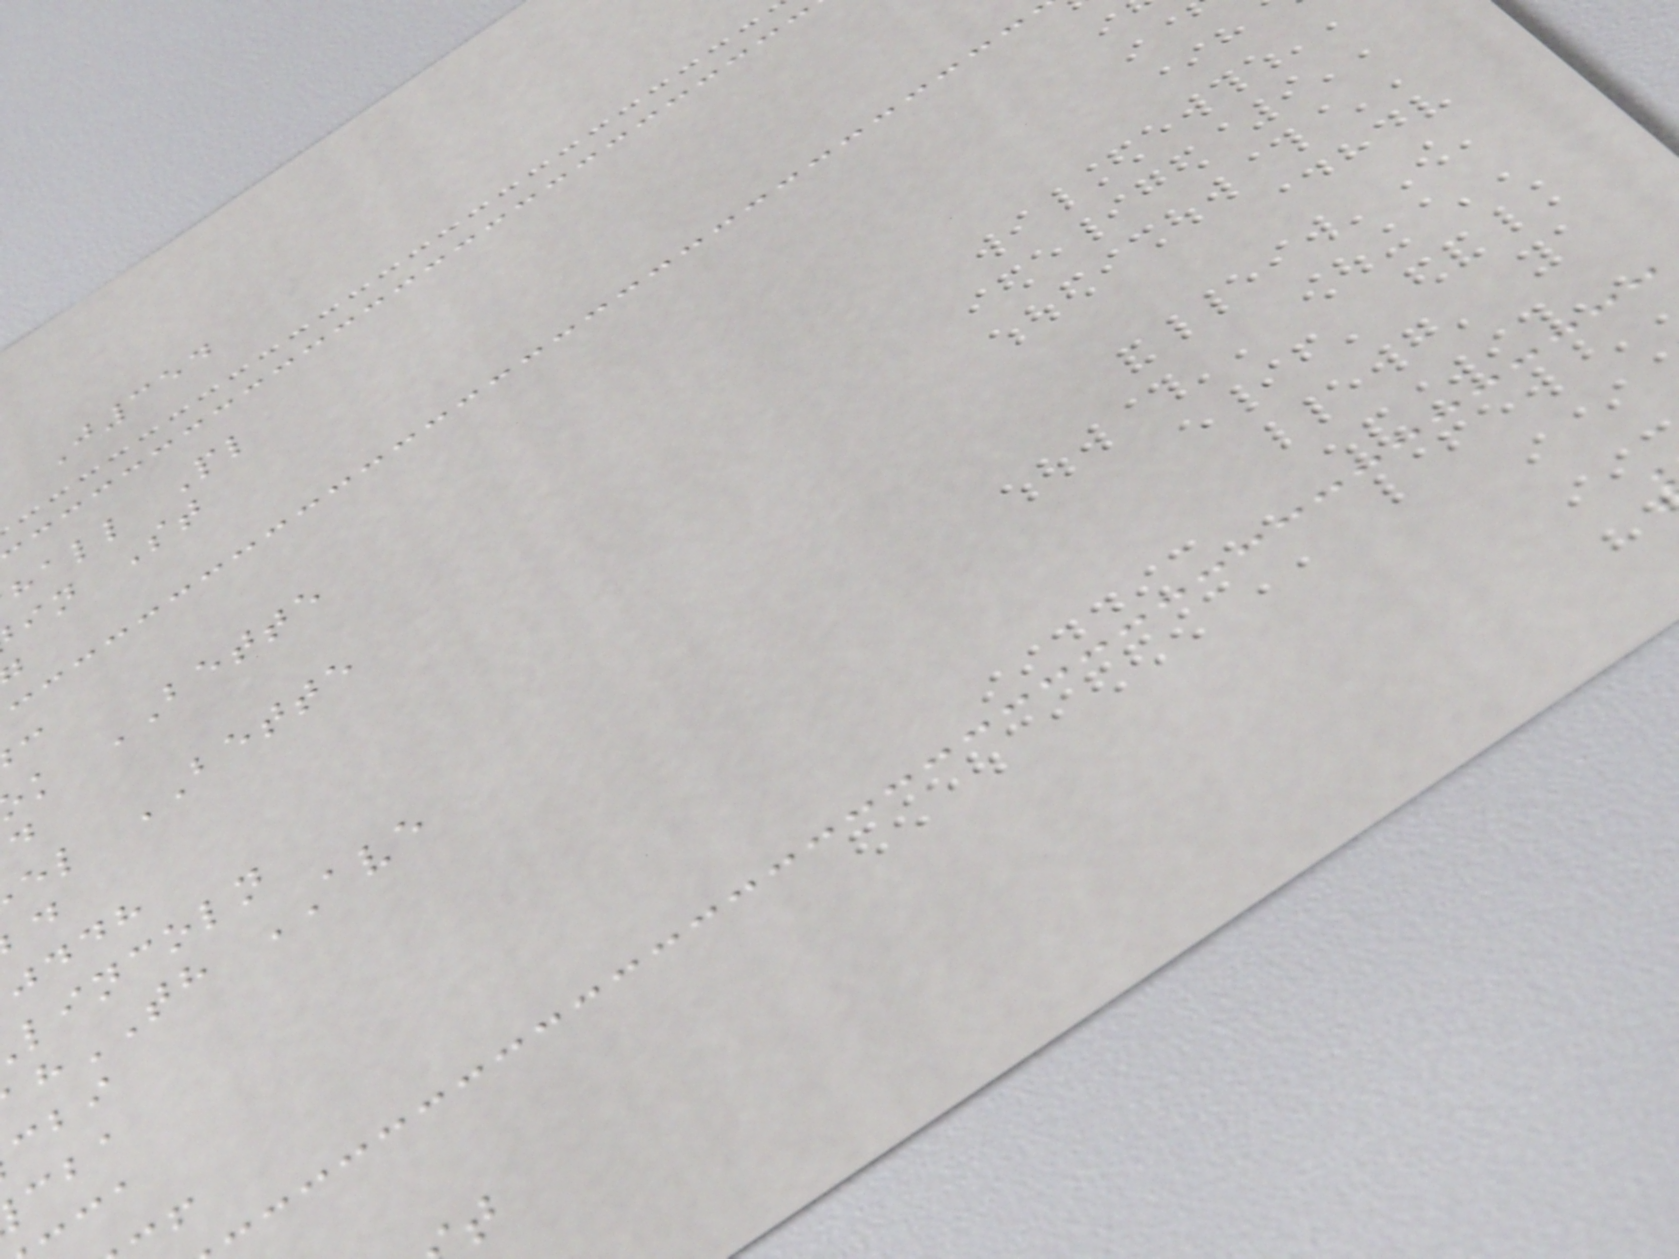J354
hall Pl
in St
k BETTE
el BETTE
jddh
lincoln
TH AVE
